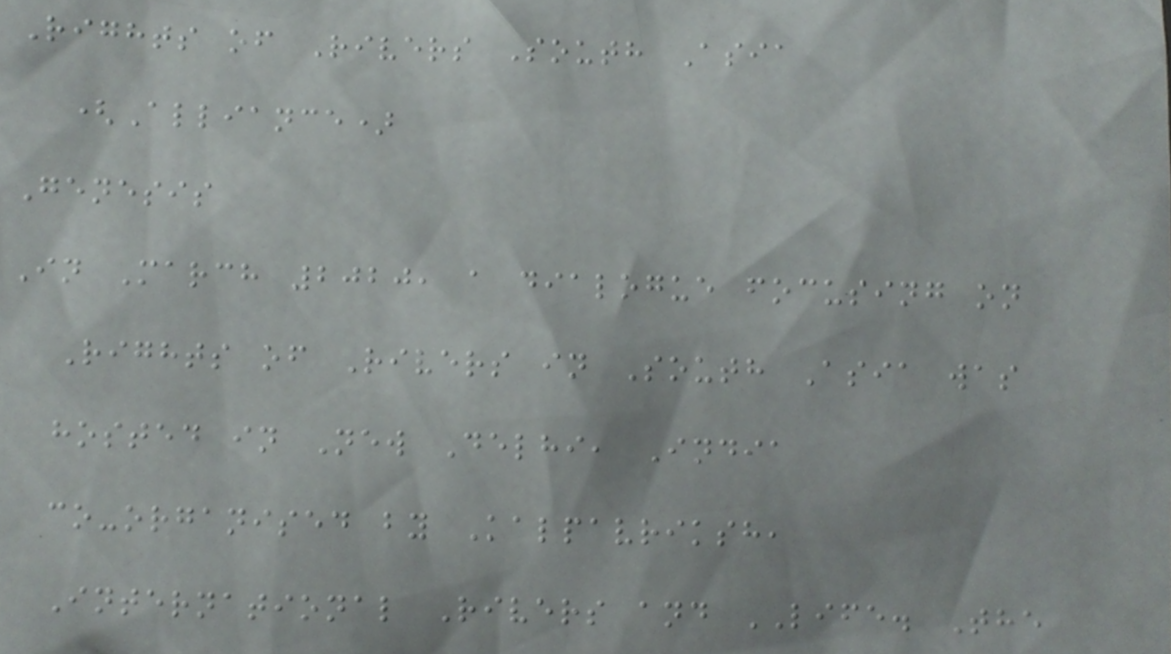Rights of Rivers South Asia
(Alliance)
Genesis
In March 2020, a dialogue focusing on
Rights of Rivers in South Asia was
hosted in New Delhi, India
co-organised by Kalpavriksh,
International Rivers and LIFE. The
